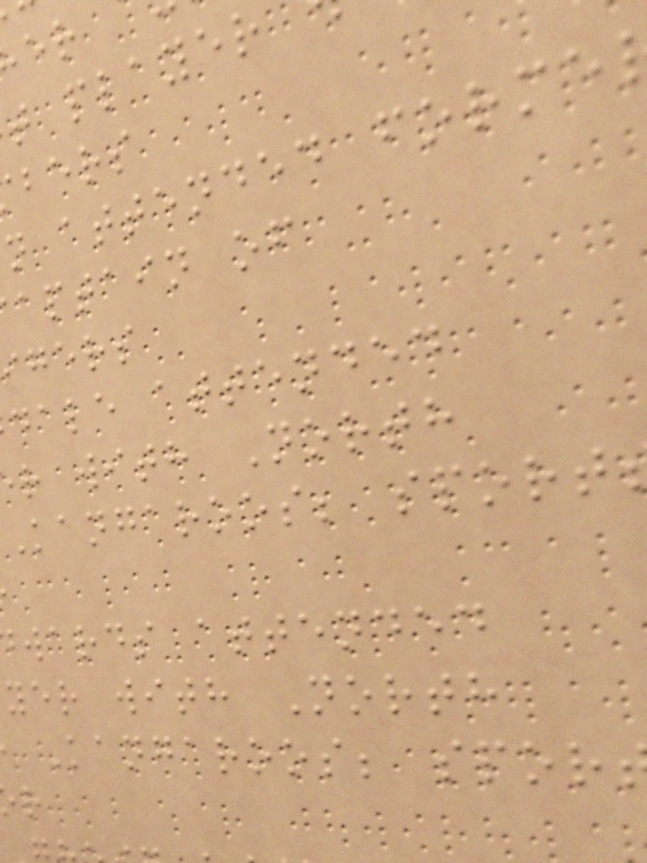t player
n attended forme
aptain of
dale attended
r with North
Kangaroos; sport
wards attended
yer with North
Kangaroos; spor
